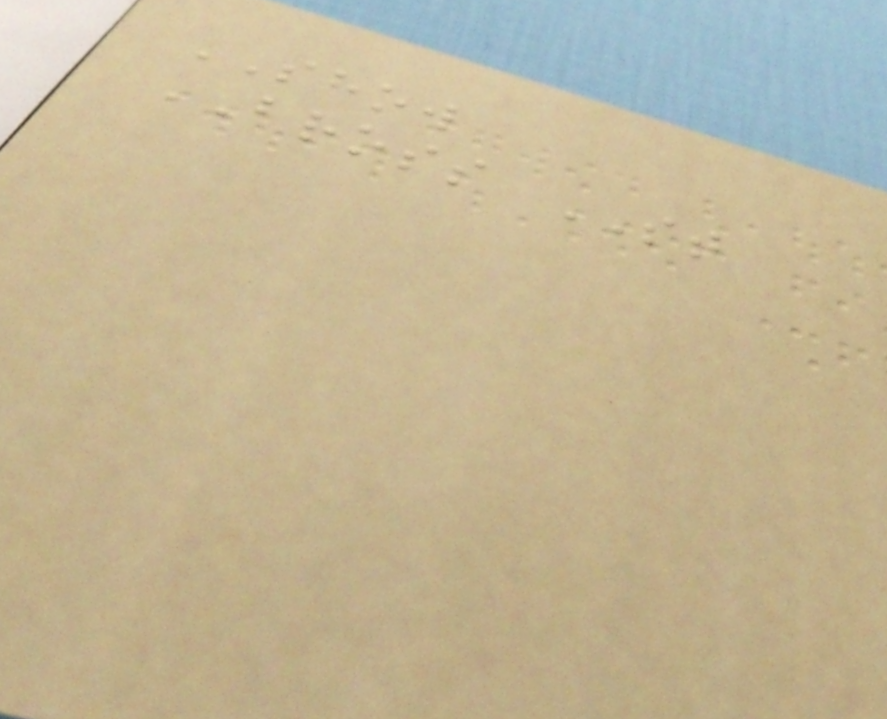SHOW
BROSS ST
